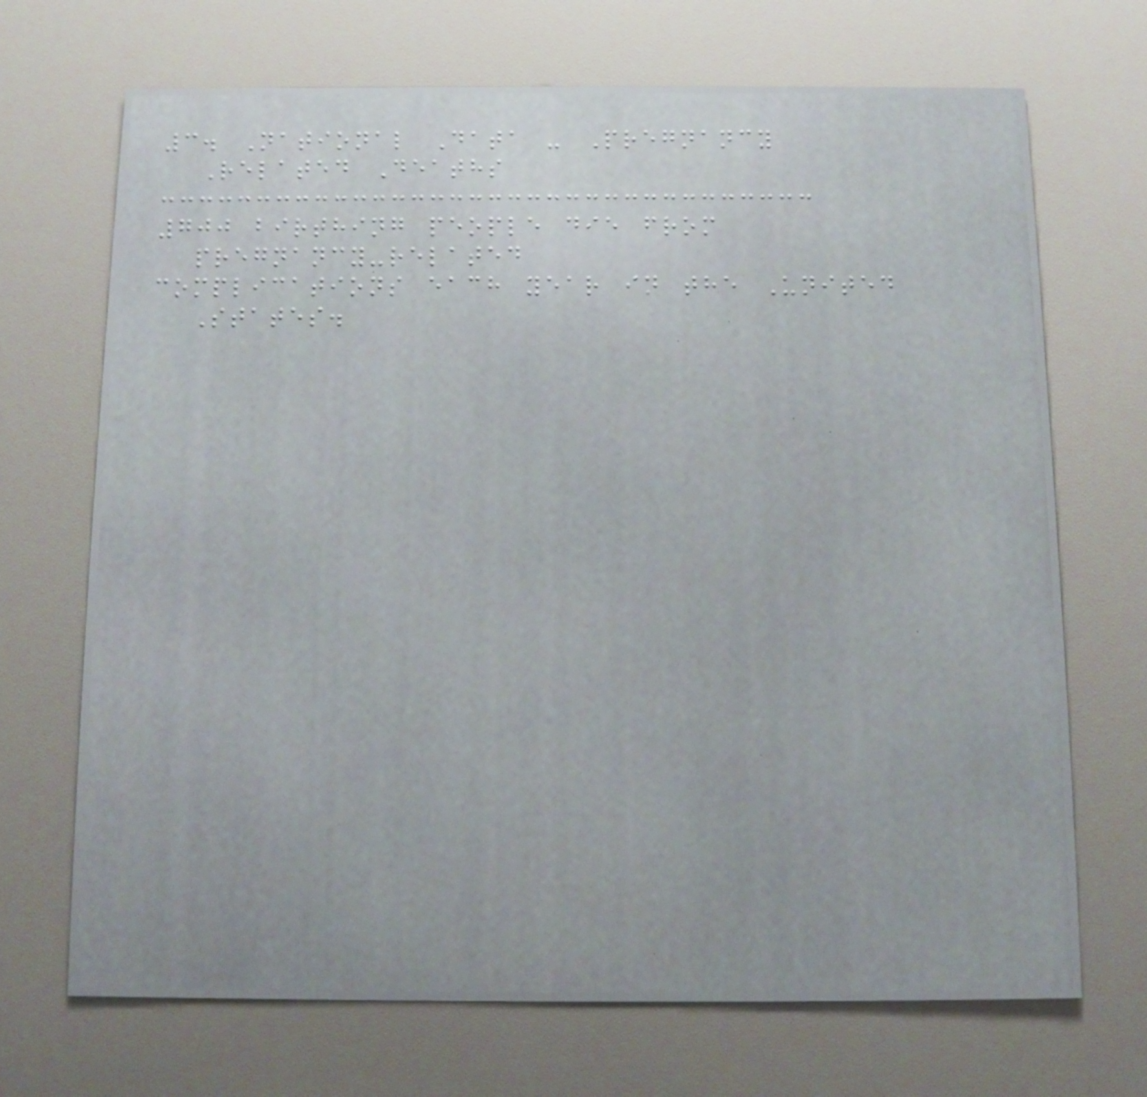3. National Data - Pregnancy
Related Deaths
700 birthing people die from
pregnancy-related
complications each year in the United
States.
